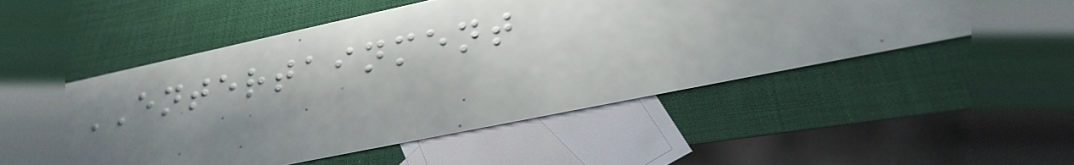ENTERTAINMENT
